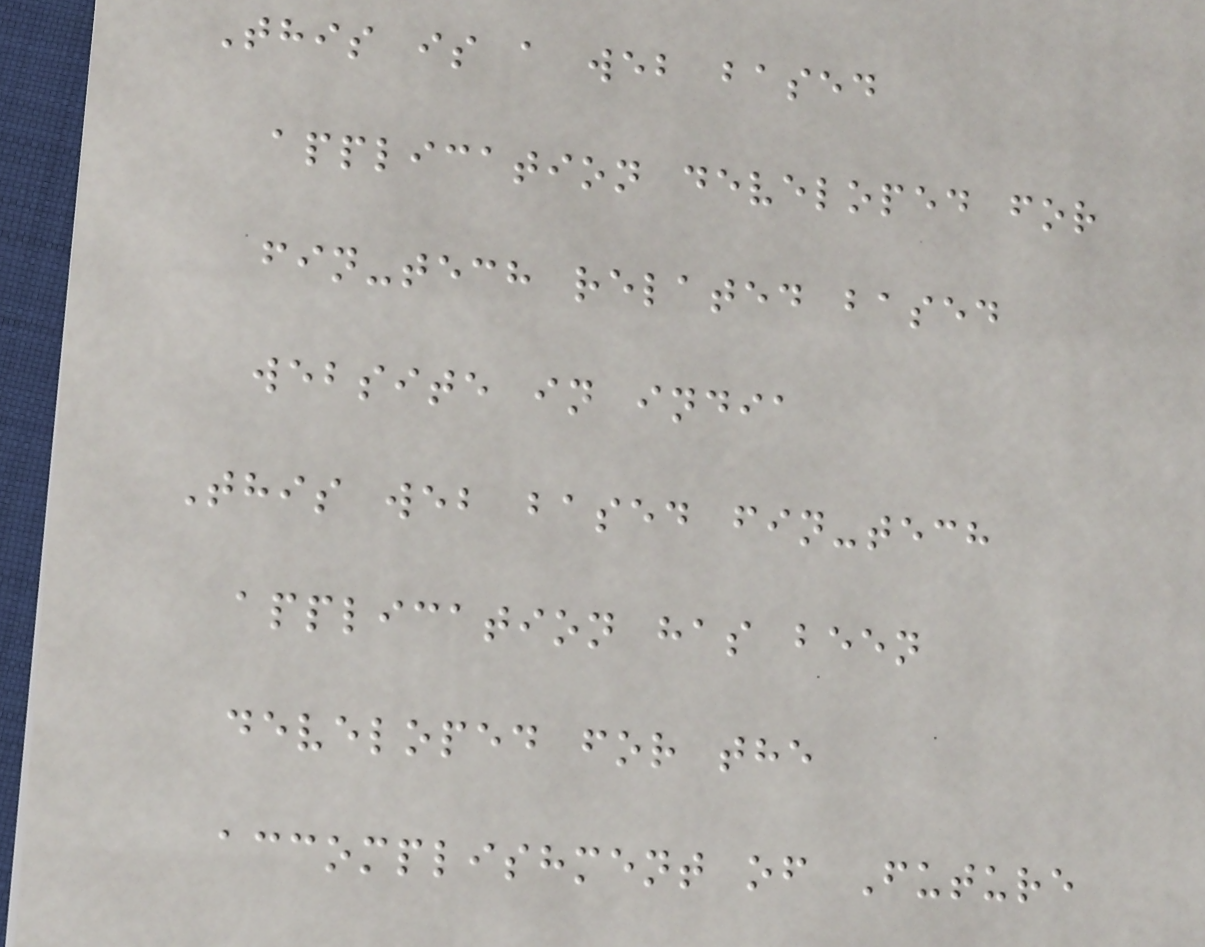This is a web based
application developed for
fin-tech related based
website in india
This web based fin-tech
application has been
developed for the
accomplishment of Future
